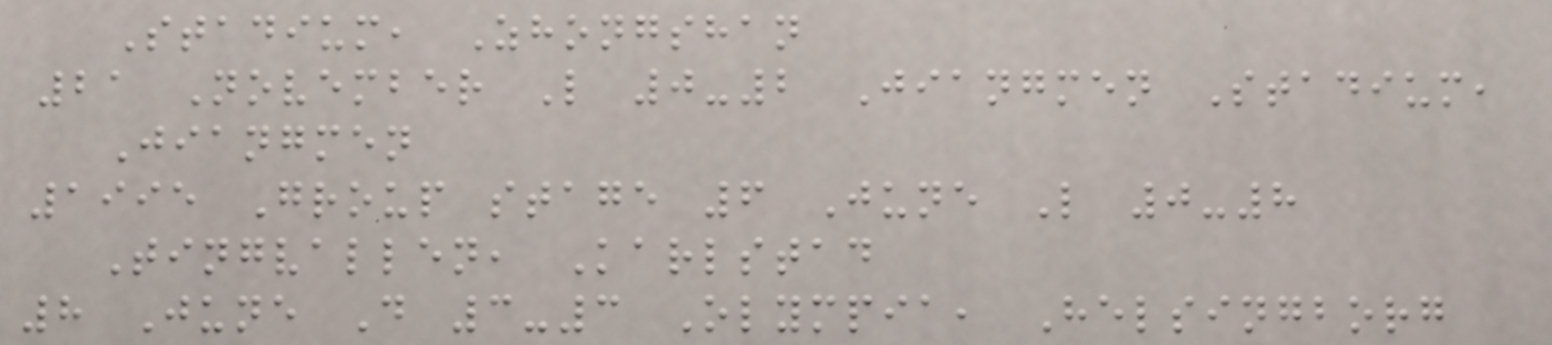Stadium, Zhongshan
21 November L 0-2 Jiangmen Stadium,
Jiangmen
1995 Group stage 6 June L 0-8
Tingvallen, Karlstad
8 June D 3-3 Olympia, Helsingborg
